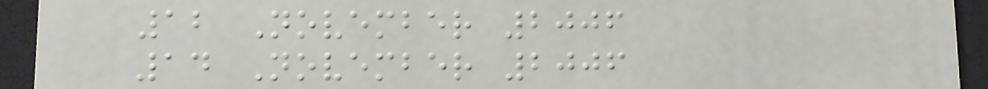12 November 2006
14 November 2006
